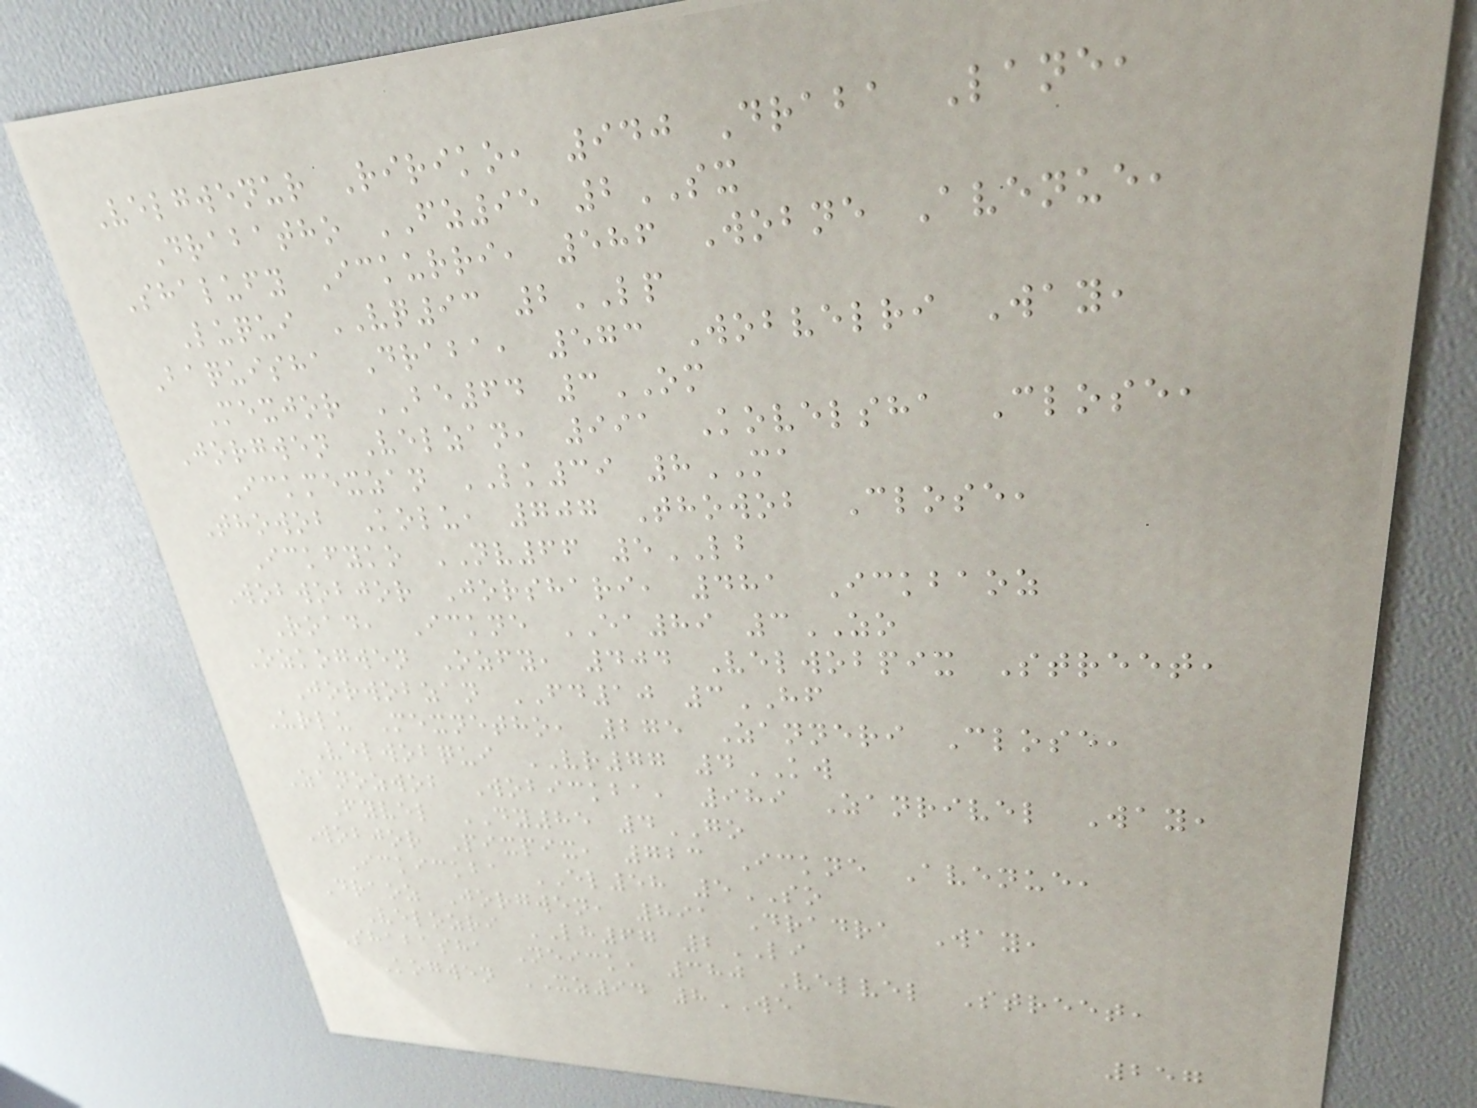Velgwenur Ririko, 940 Draba Lane,
Drabatho FZ95 2SX
Shalufy Ickurri, 586 Wobne Avenue,
Luqui VQ93 2LP
Baquisha Draba, 573 Wobvelri Way,
Mexjor BE64 3OM
Jorgwen Velzan, 991 Kovelsha Close,
Ickmexzan LK39 8MA
Thowob Kolu, 707 Thowob Close,
Ickfyko NV66 5LB
Wobwobjor Jorshari, 481 Ickbaoz
Road, Ickne EA89 3ZO
Ozkogwen Ozfy, 404 Velwobpix Street,
Jorwobzan FD10 3HF
Urlu Mexnetho, 275 Zanneri Close,
Velwobqui VR77 4KW
Zanozwob Wobickba, 989 Zanrivel Way,
Fyvel DY85 4GO
Wobjor Pixpix, 723 Ickne Avenue,
Ickickba EL58 5SO
Draoz Jorgwen, 891 Dradra Way,
Velozri LH67 2LI
Shabasha Neick, 380 Velvel Street,
Kogwen XZ94 8WE
257
